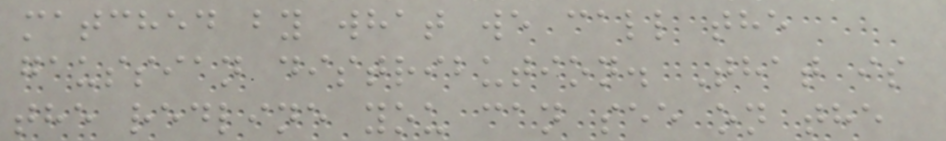matched by what we call the
gaussian distribution. That is
the redline you can see on the
